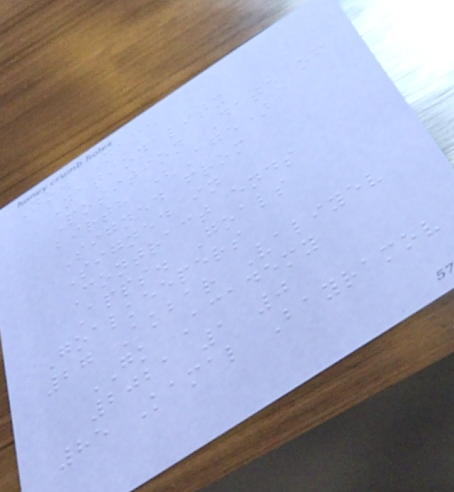No. Name
Nationality
Position Date of
birth (Age)
Signed from
Signed in
Contract ends
Apps. Goals
Goalkeepers
27 Akbar Valiyev
GK Academy
2021 1 0
85 Kamal Bayramov
